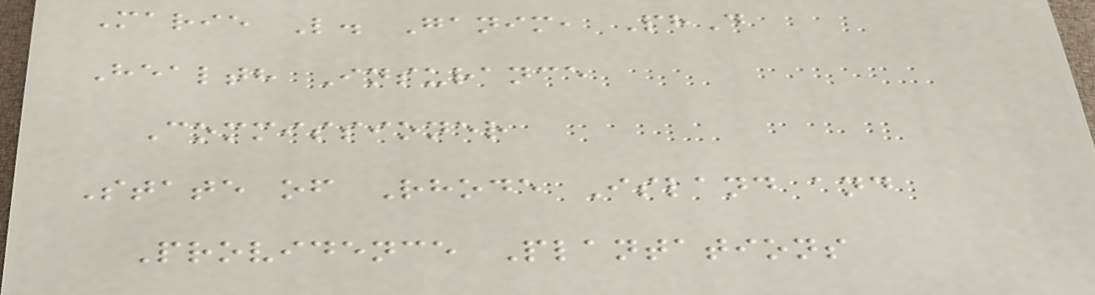Marie L. Ganim, PhD
Health Insurance
Commissioner
State of Rhode Island and
Providence Plantations
